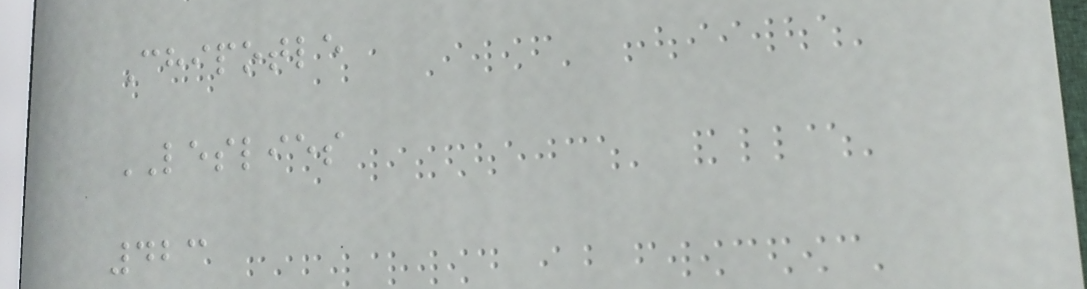Chipotle
LESLIES
423
